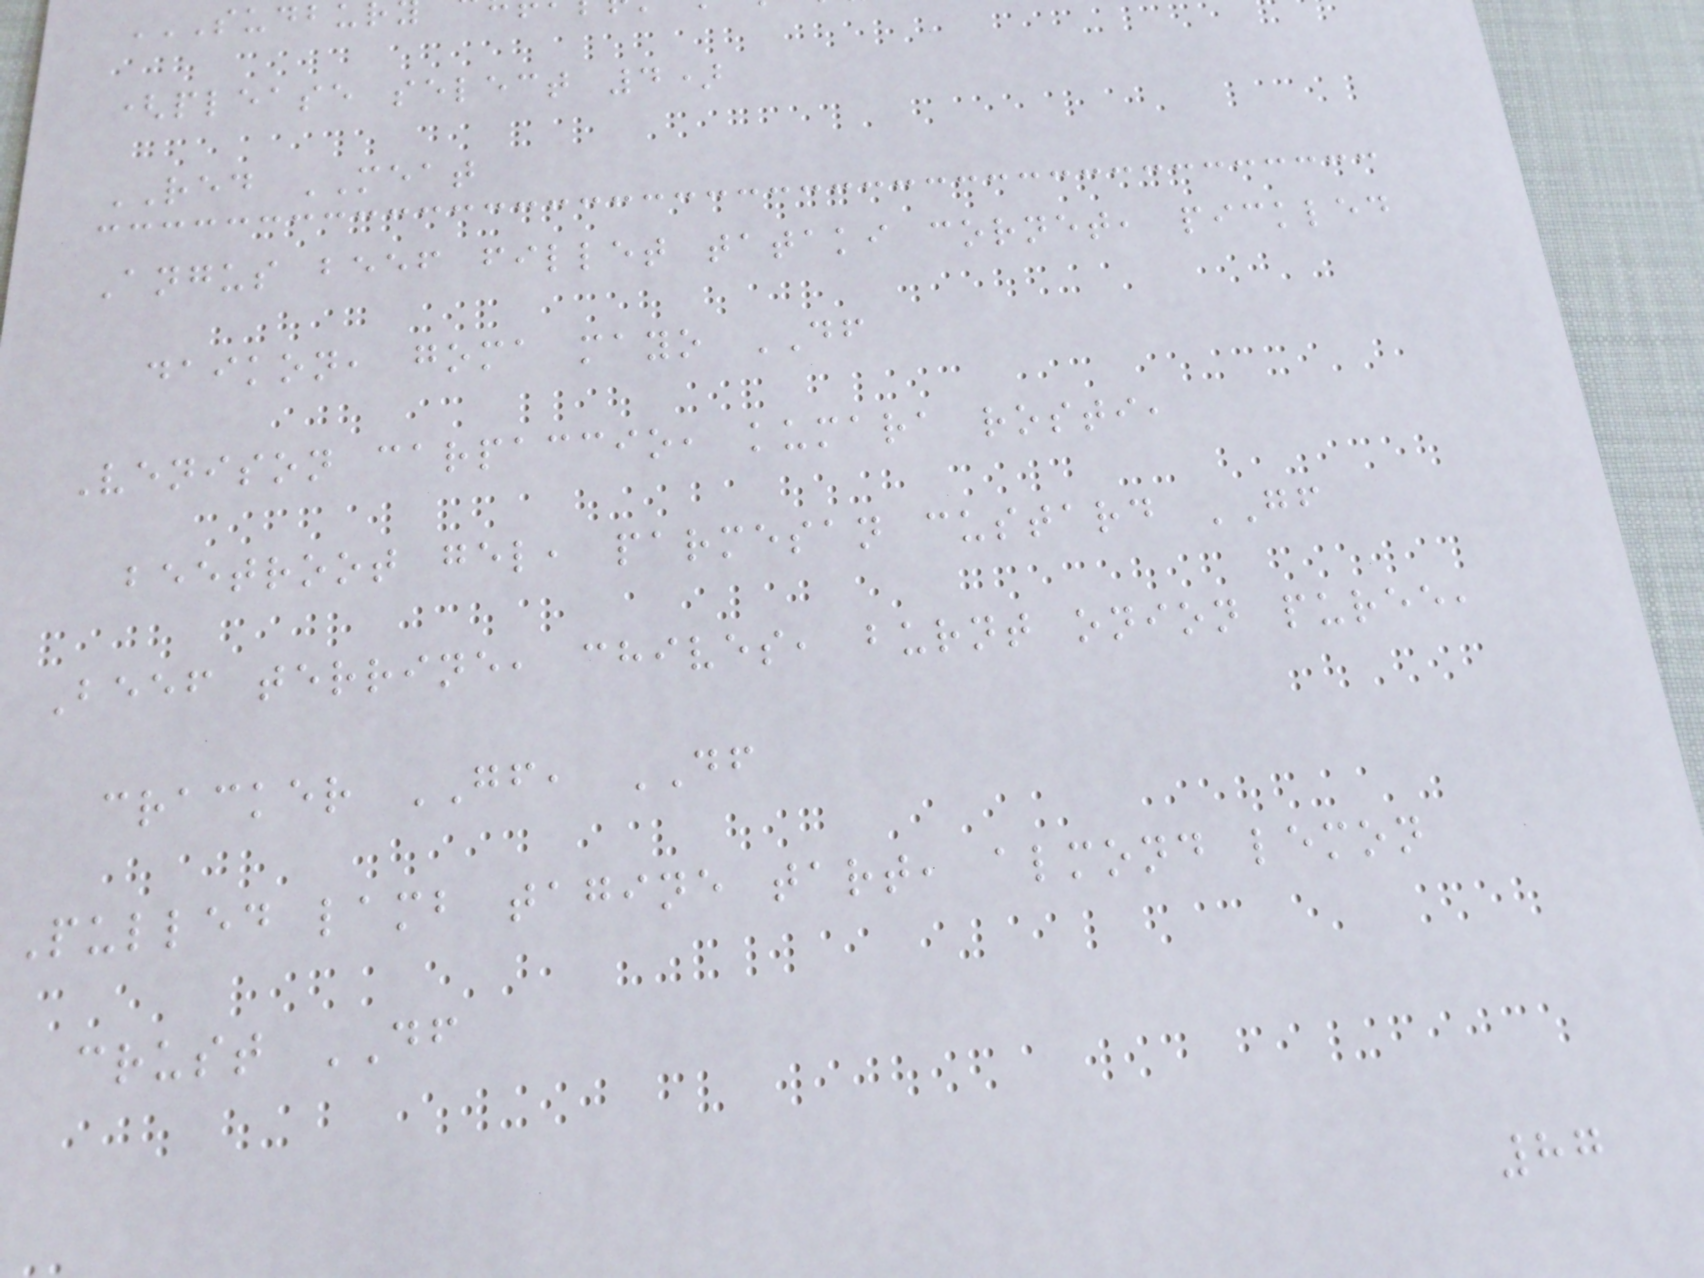(please select 4)
RED MEAT
Angus beef fillet tataki cornet, pickled
daikon, goma mayo DF
Venison carpaccio, kumara rosti,
beetroot gel, parmesan custard GF
Beef terrine, chives, burnt onion puree,
cracker GF, DF
Pulled lamb tagine tart, almond lemon
crust DF
87
